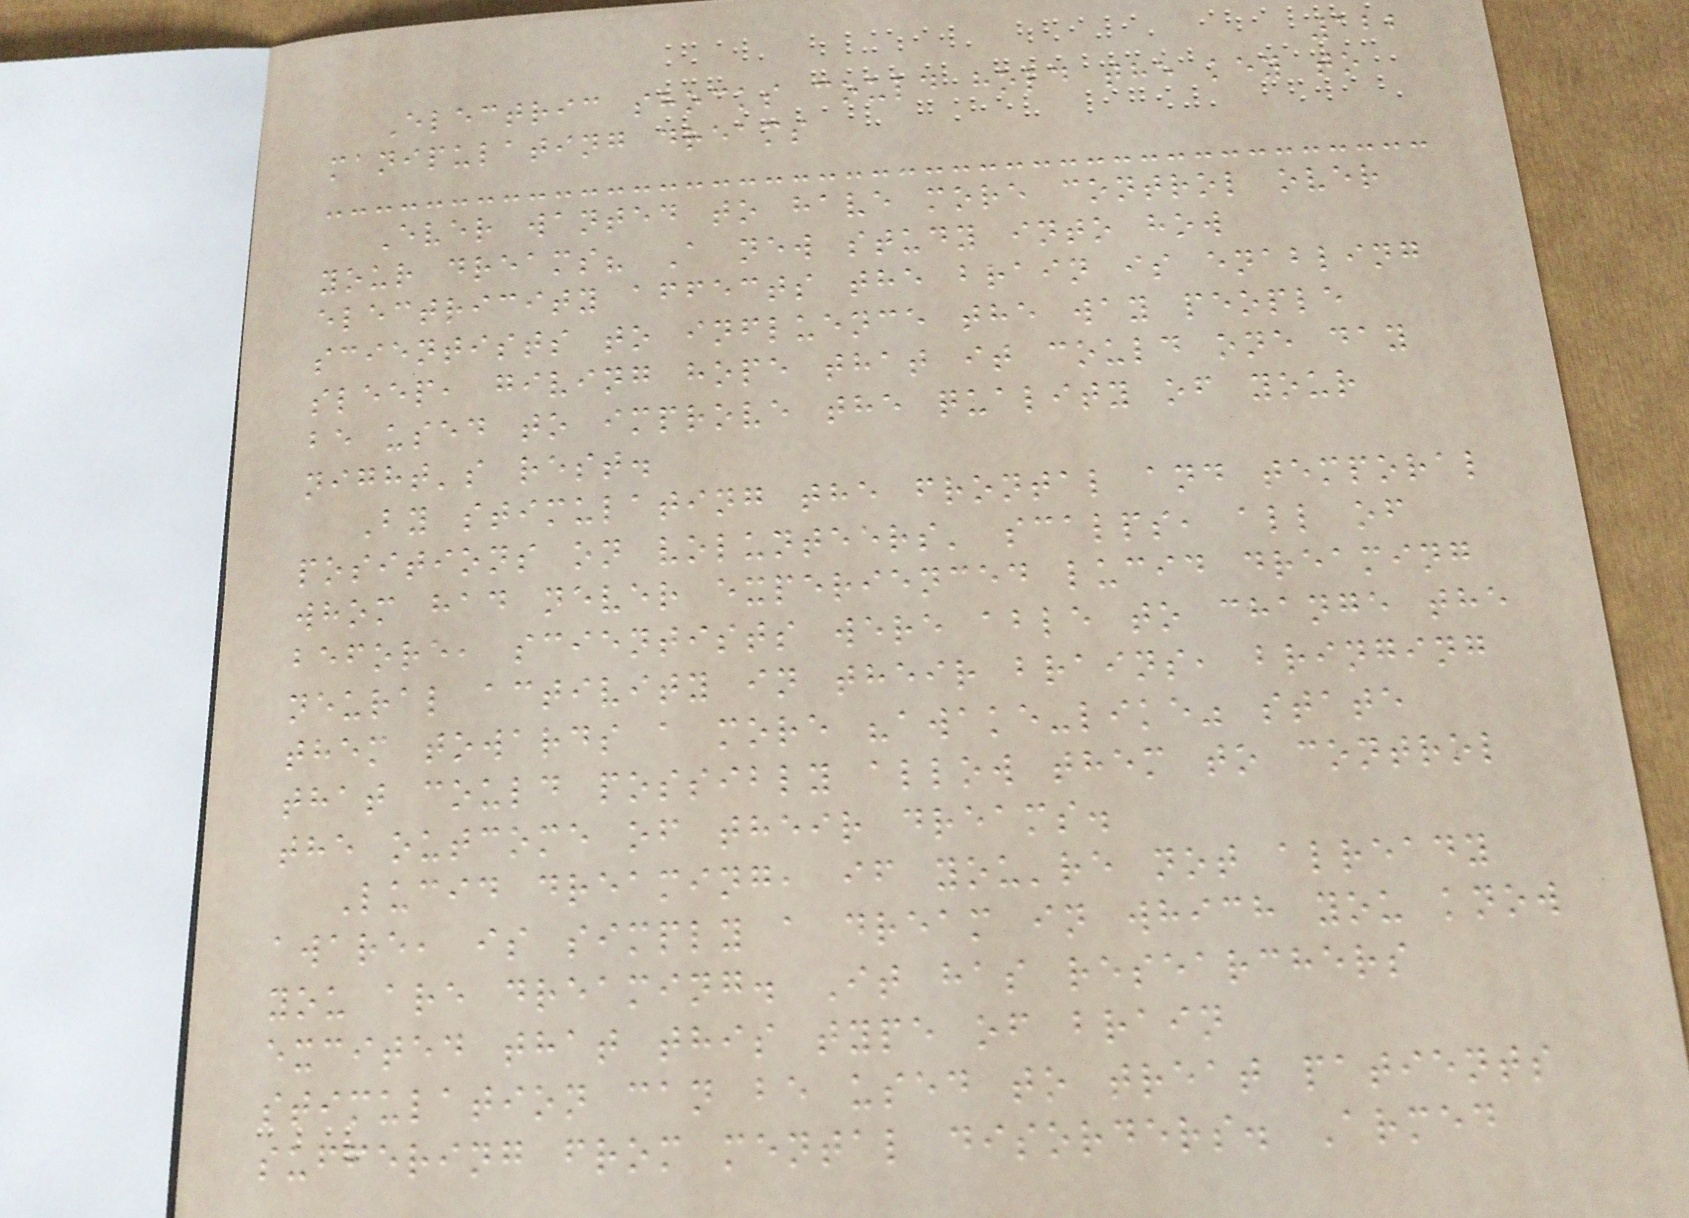122
Electric shocks could hold the key to
manipulating dreams
Ever wanted to have more control over
your dreams? A new study into how
electricity affects the brain is enabling
scientists to influence the way people
sleep, giving hope that it could one day
be used to improve the quality of your
night's rest.
By stimulating the frontal and temporal
positions on volunteers' scalps, all of
whom had never experienced lucid dreaming
before, scientists were able to change the
neural activity in their brains, bringing
them towards a more "awake-like" state
that could possibly allow them to control
the outcome of their dreams.
Lucid dreaming, if you're not already
aware, is simply a dream in which you know
you are dreaming. It has researchers
excited that this type of brain
stimulation can be used to treat patients
suffering from mental disorders. Armed
